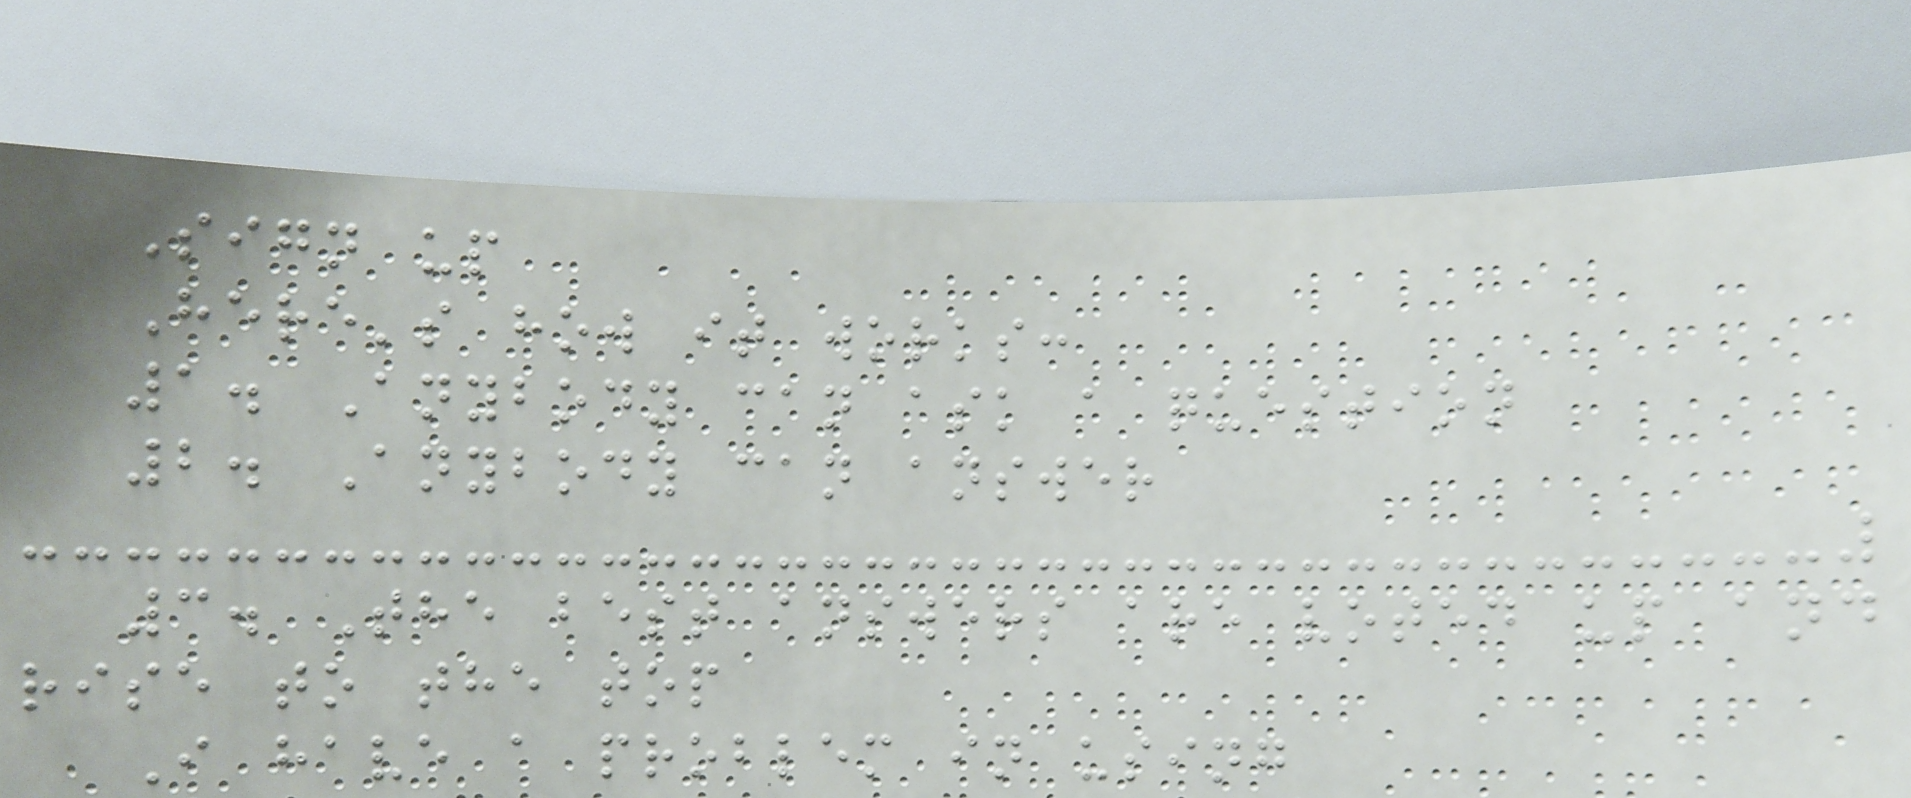Sign up
Here's how it works:
1. Anybody can ask a question
2. Anybody can answer
3. The best answers are voted up and
rise to the top
I have a problem in using
